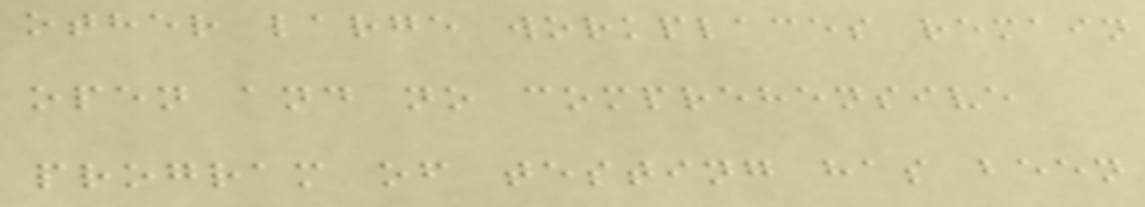other large workplaces remain
open and no comprehensive
program of testing has been
